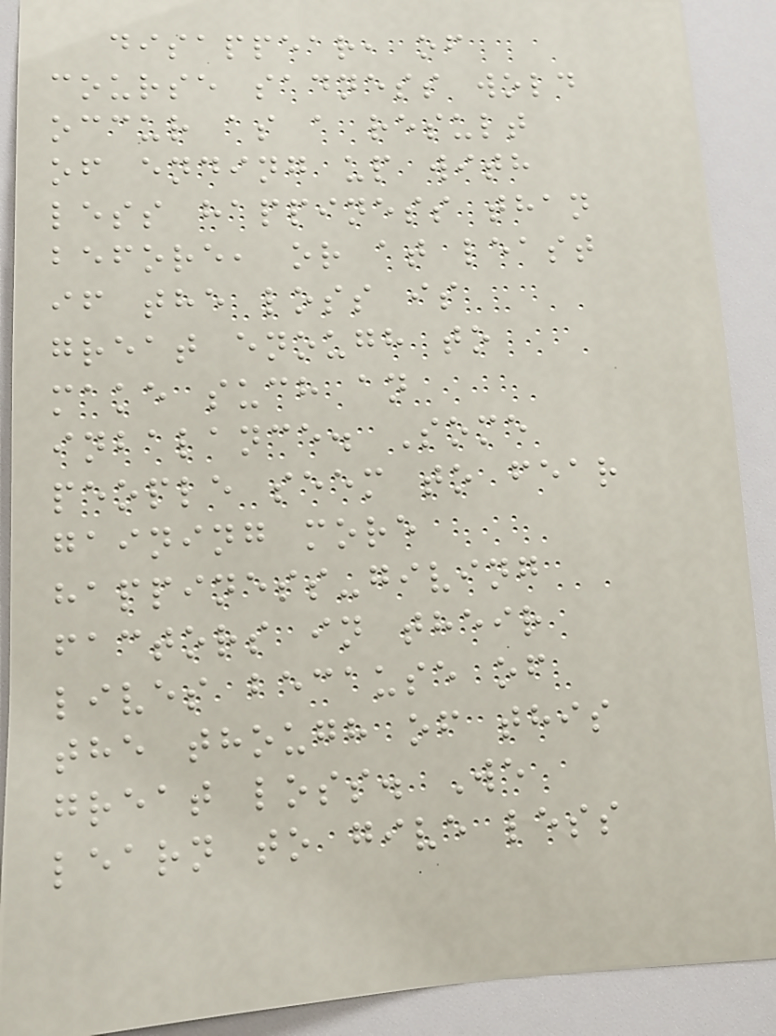disappear, of
course sadness wold
occur as a result
of ending up with
less happiness than
before, or at least
if the loss is
great enough to
make such an
inbalance. Some
people seem to fear
gaining more
happiness-giving
factors in their
lives because of
the though of this
great loss. We
learn to give less
